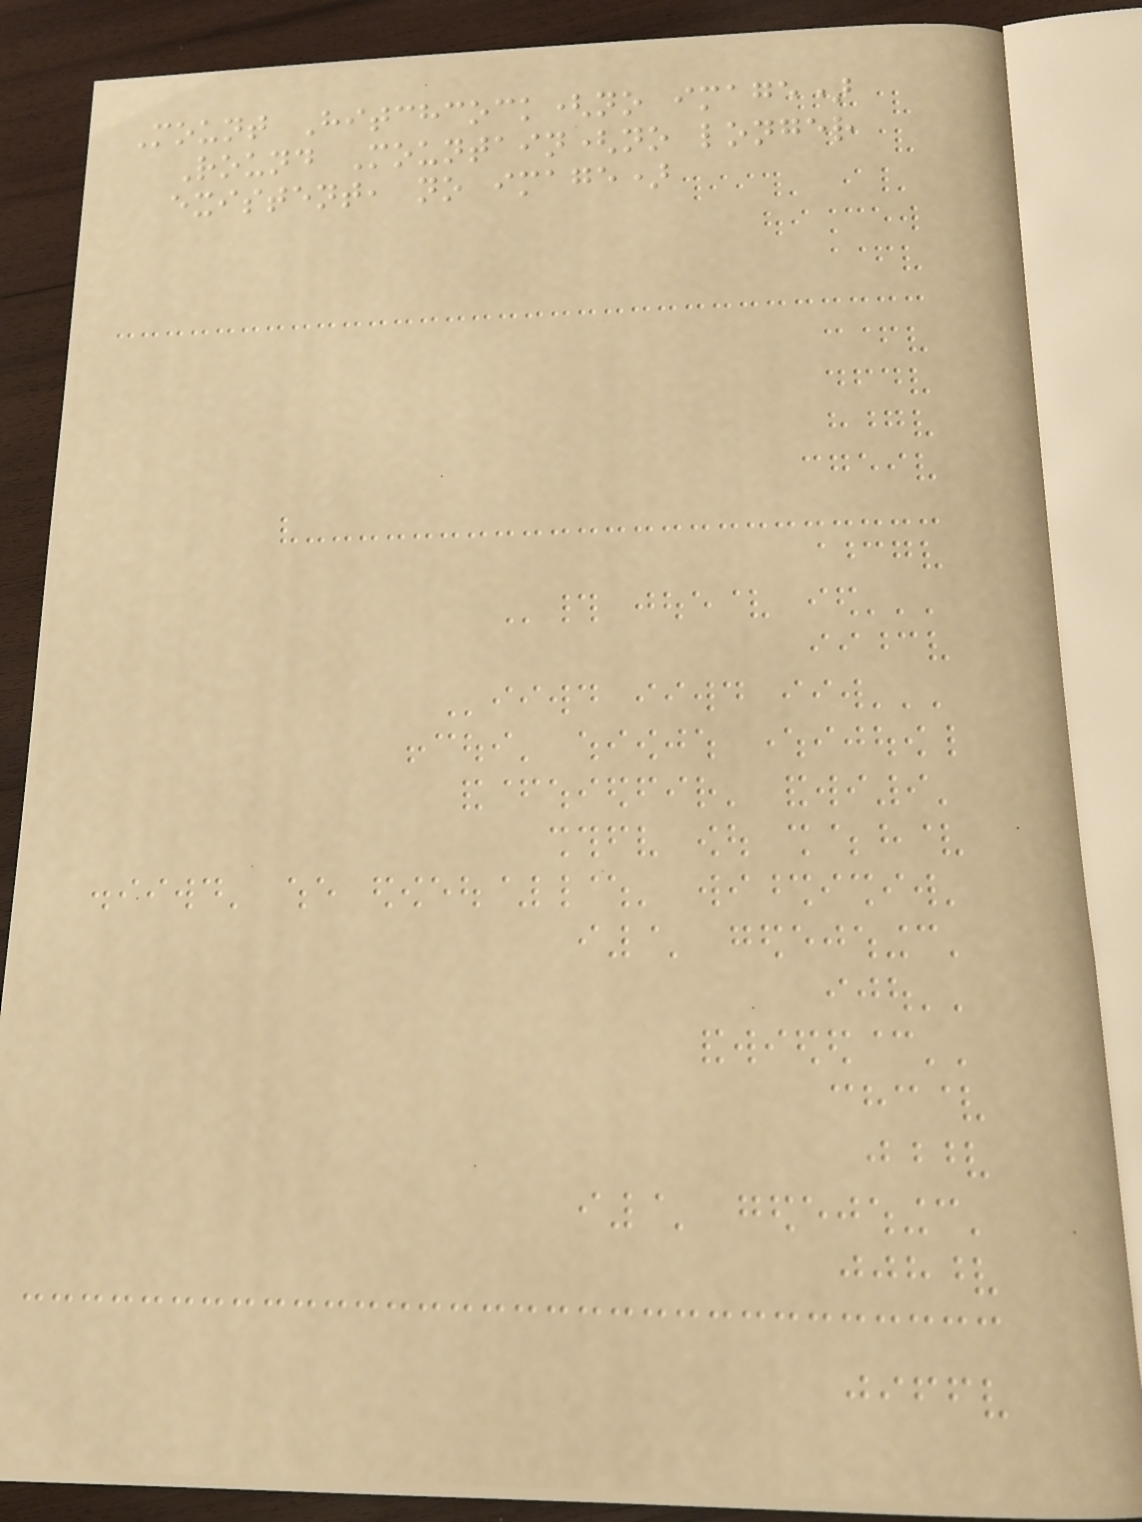Mount Hitchcock(no image)
Round Mountain(no longer
existent, no image)
